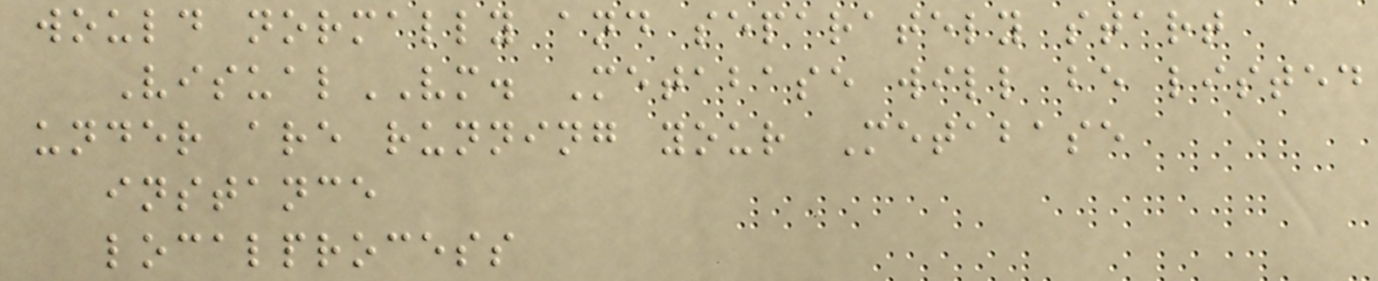would normally and separately start
VisualVM. Metabase will be listed
under are running your Metabase
instance
localprocess
